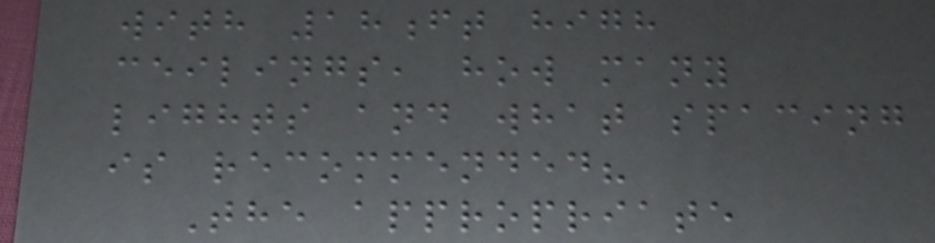with 18ft high
ceilings, how many
lights and what spacing
is recommended?
The appropriate
